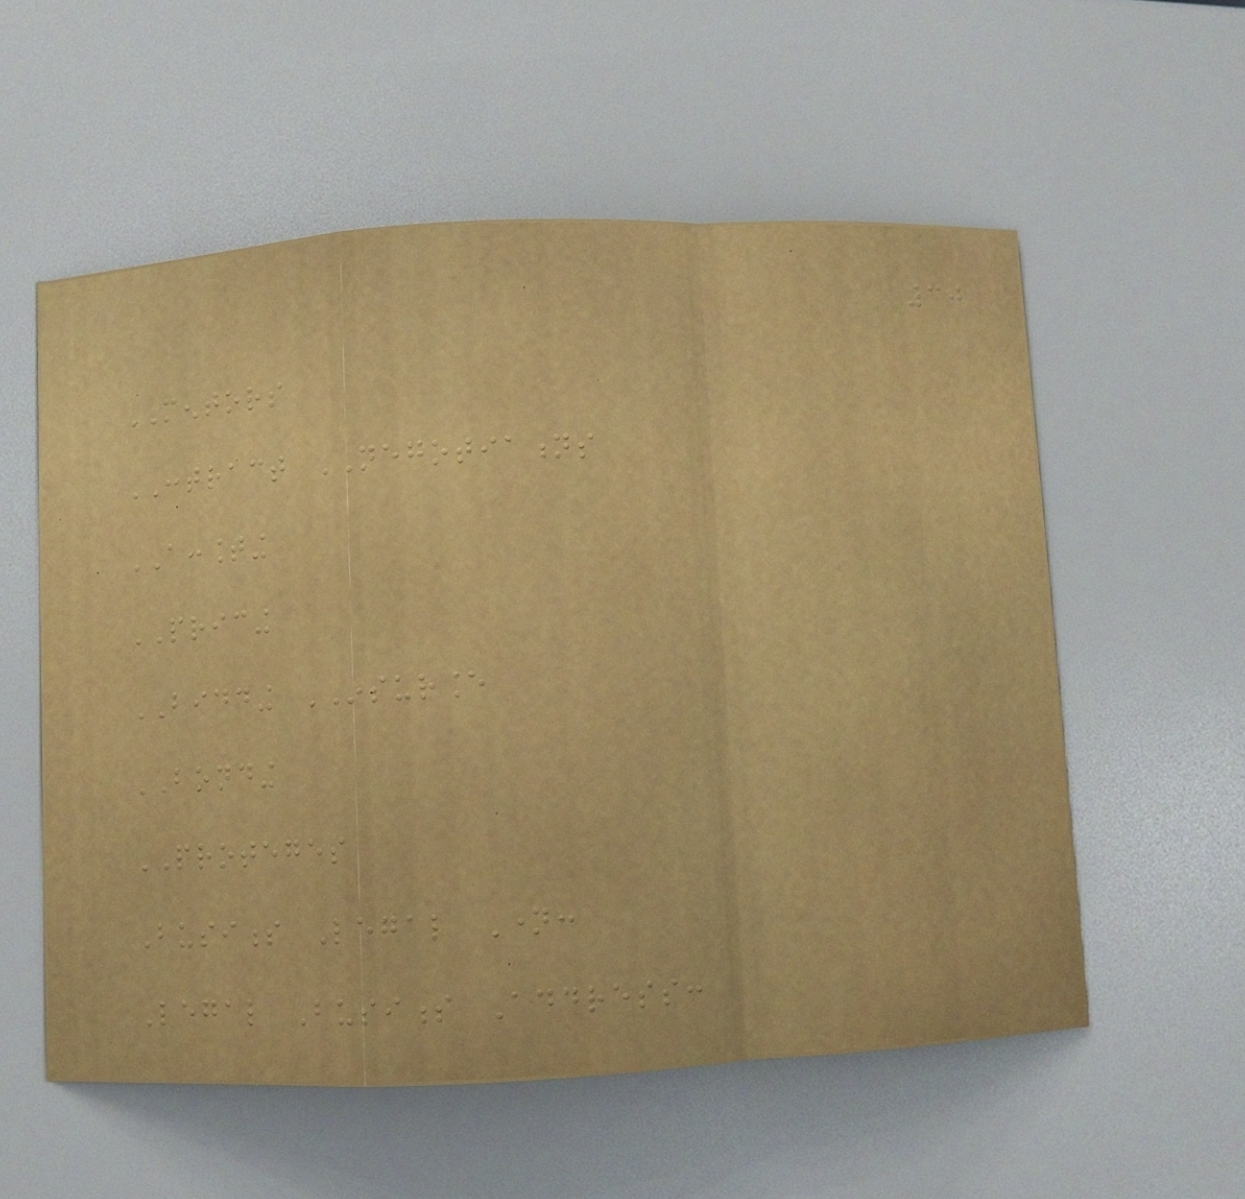30
MENTORS
CONTRACT NEGOTIATIONS
ACCOUNTING
PRICING
BIDDING INSURANCE
BONDING
PROTEGES
Business Legal Name:
Legal Business Address:
